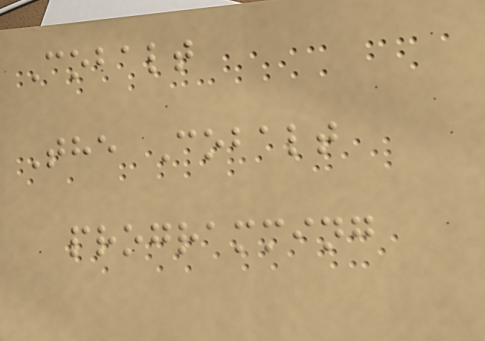Cobalt
The Cobalt
programming
